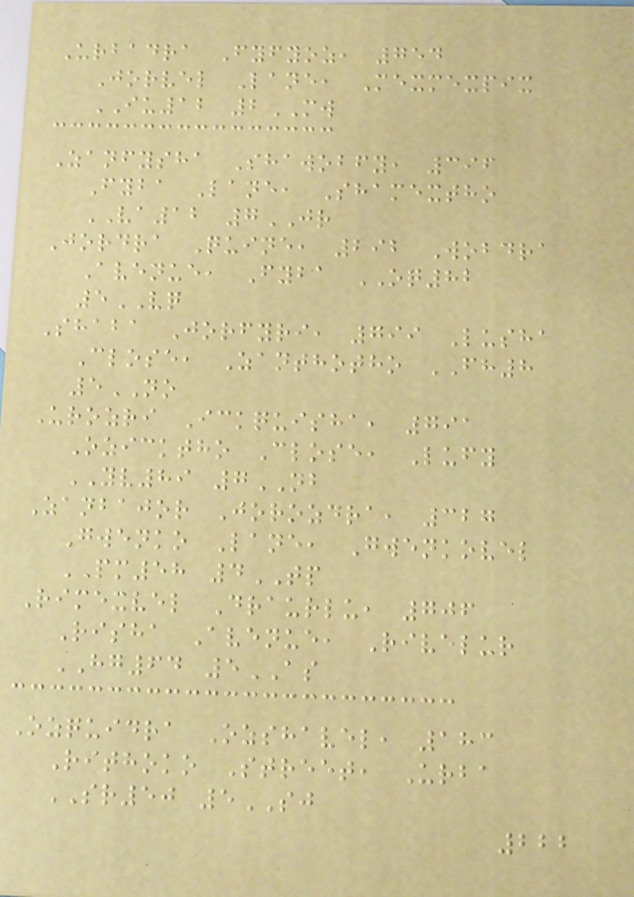Urbadra Fyfyoz, 754
Jorvel Lane, Mexmexpix
IU12 2MW
Zanfysha Shawobfy, 396
Fyba Lane, Shamextho
VA12 7JR
Jordra Quine, 292 Wobdra
Avenue, Fyba OQ82
5VQ
Shaba Jorfyri, 799 Lusha
Close, Zanthotho FH8
5NO
Urozri Ickquisha, 791
Ozicktho Close, Lufy
YV89 7NB
Zanbajor Jorozdra, 327
Gwenko Lane, Gwenkovel
PM58 4TP
Rimexvel Draurlu, 706
Risha Avenue, Rivelur
HG64 5AS
Ozquidra Ozshavel, 183
Rithoko Street, Urba
SR50 5SJ
222
